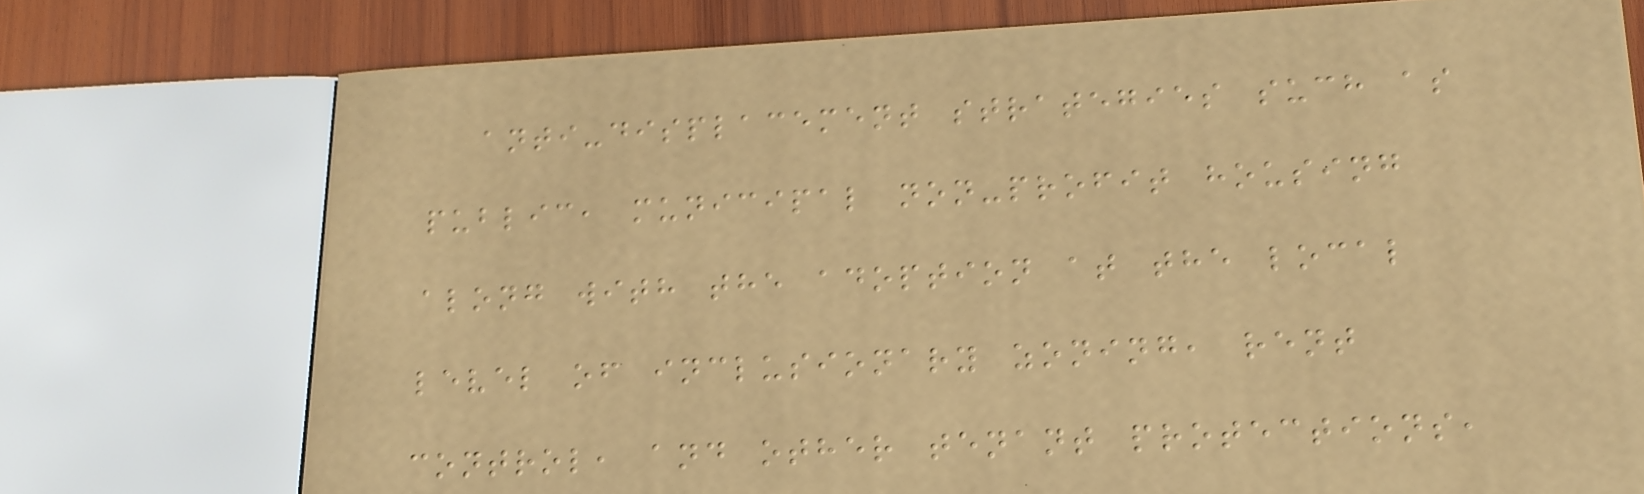anti-displacement strategies such as
public, municipal non-profit housing
along with the adoption at the local
level of inclusionary zoning, rent
control, and other tenant protections,
